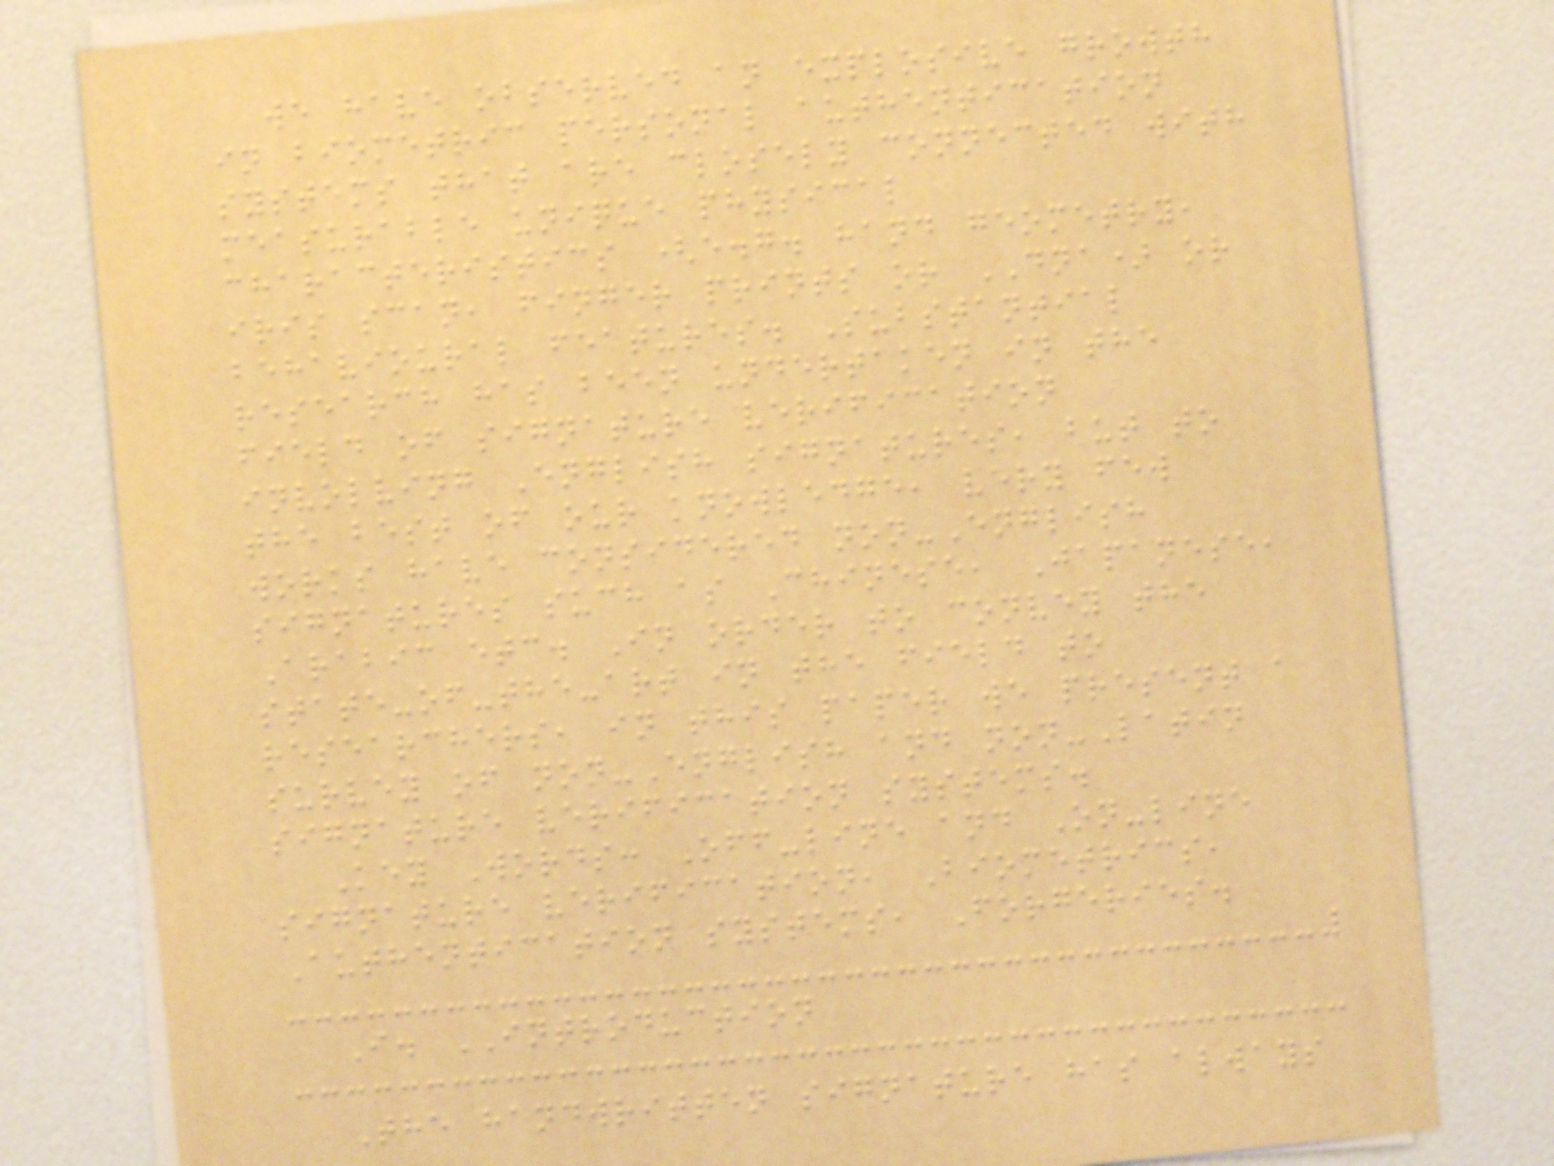we have observed an explosive growth
in biometric personal authentication
systems that are closely connected with
measurable unique physical
characteristics (e.g. hand geometry,
iris scan, finger prints or DNA) or
behavioural features. Substantial
research has been undertaken in the
field of signature verification
involving English signatures, but to
the best of our knowledge, very few
works have considered non-English
signatures such as Chinese, Japanese,
Arabic etc. In order to convey the
state-of-the-art in the field to
researchers, in this paper we present a
survey of non-English and non-Latin
signature verification systems.
Key Words: Off-line and On-line
signature verification, Biometrics,
Authentication systems, Forgeries.
I. INTRODUCTION
The handwritten signature has always
